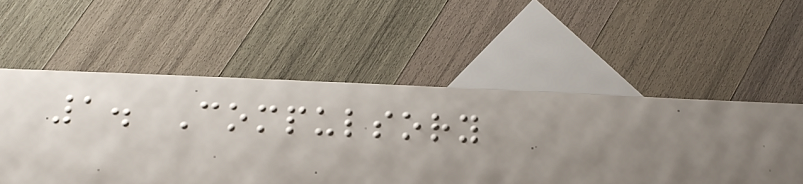1. Compulsory
